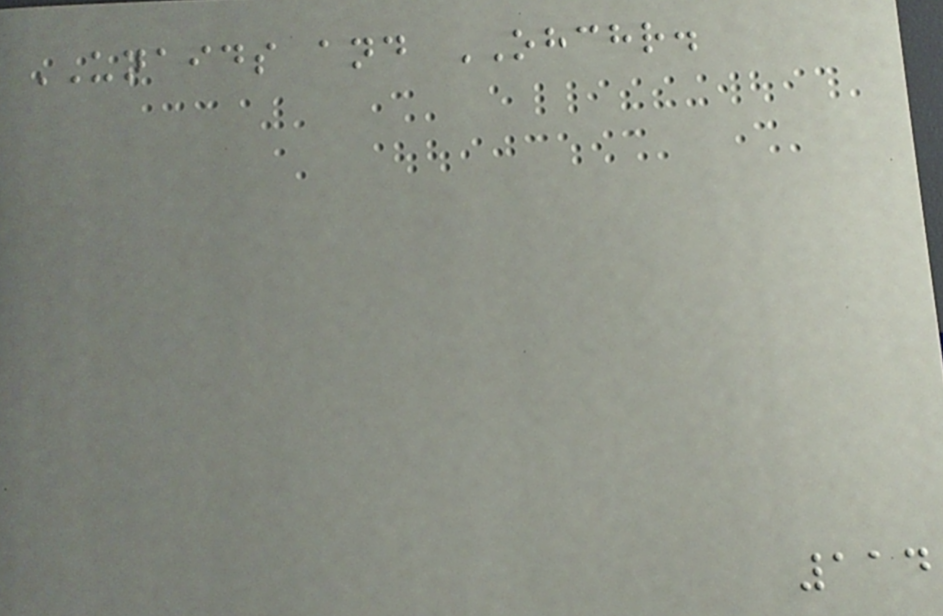UNAIDS and OHCHR.
114
